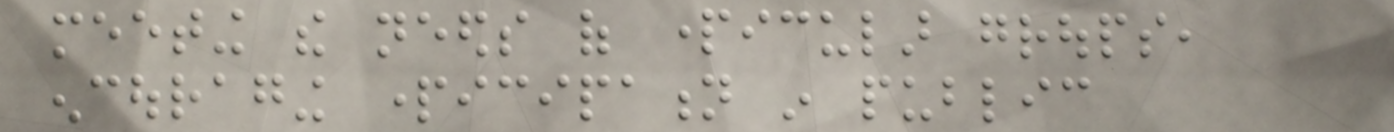meeting the needs of particular groups,
encouraging participation in public
